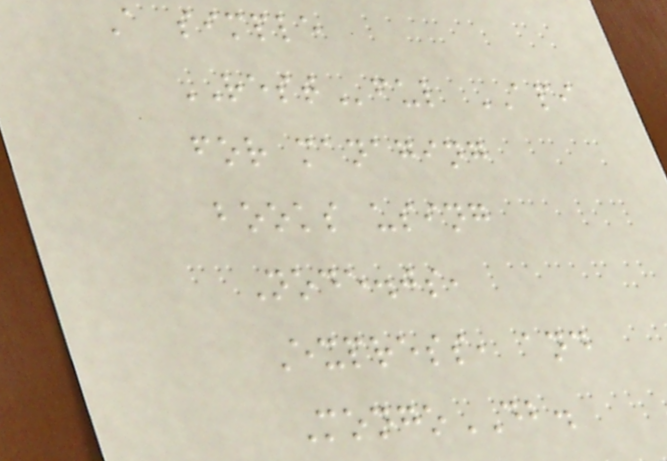A simple
RESTful API
for managing
books using
Node.js,
Express, and
MongoDB.
